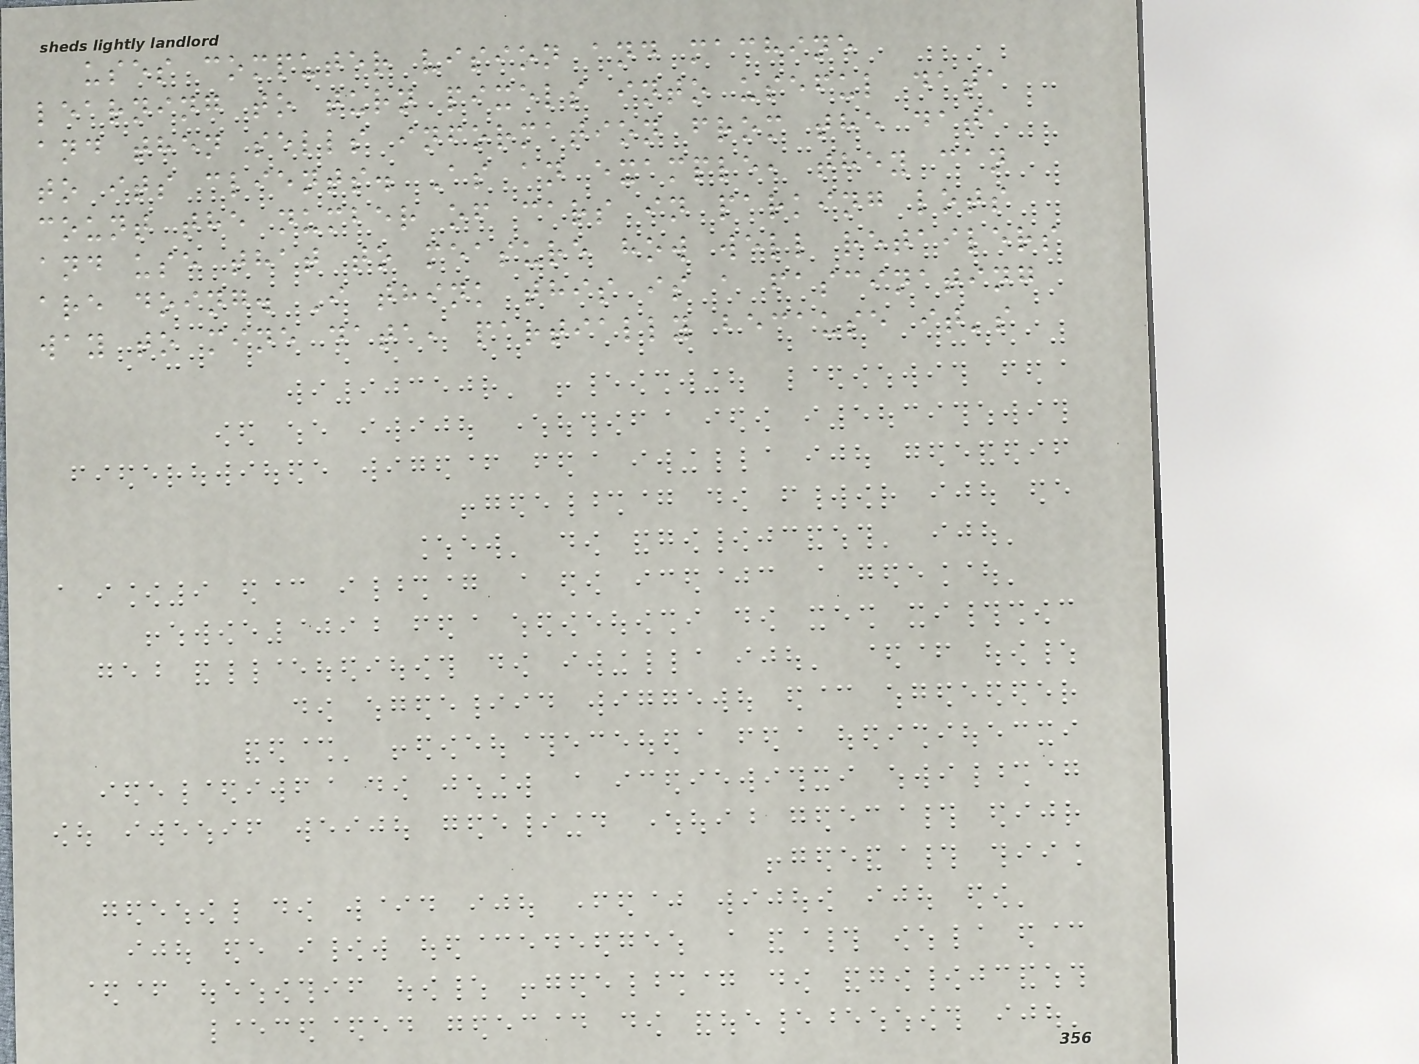uses computer vision and machine
learning to turn pixels into useful data
and then sells information from the data
to its clients. As an example, they can
count the number of cars in parking lots
and use that to measure how well retailers
are doing. I think this is a fascinating
way to mine data, partially because it's
